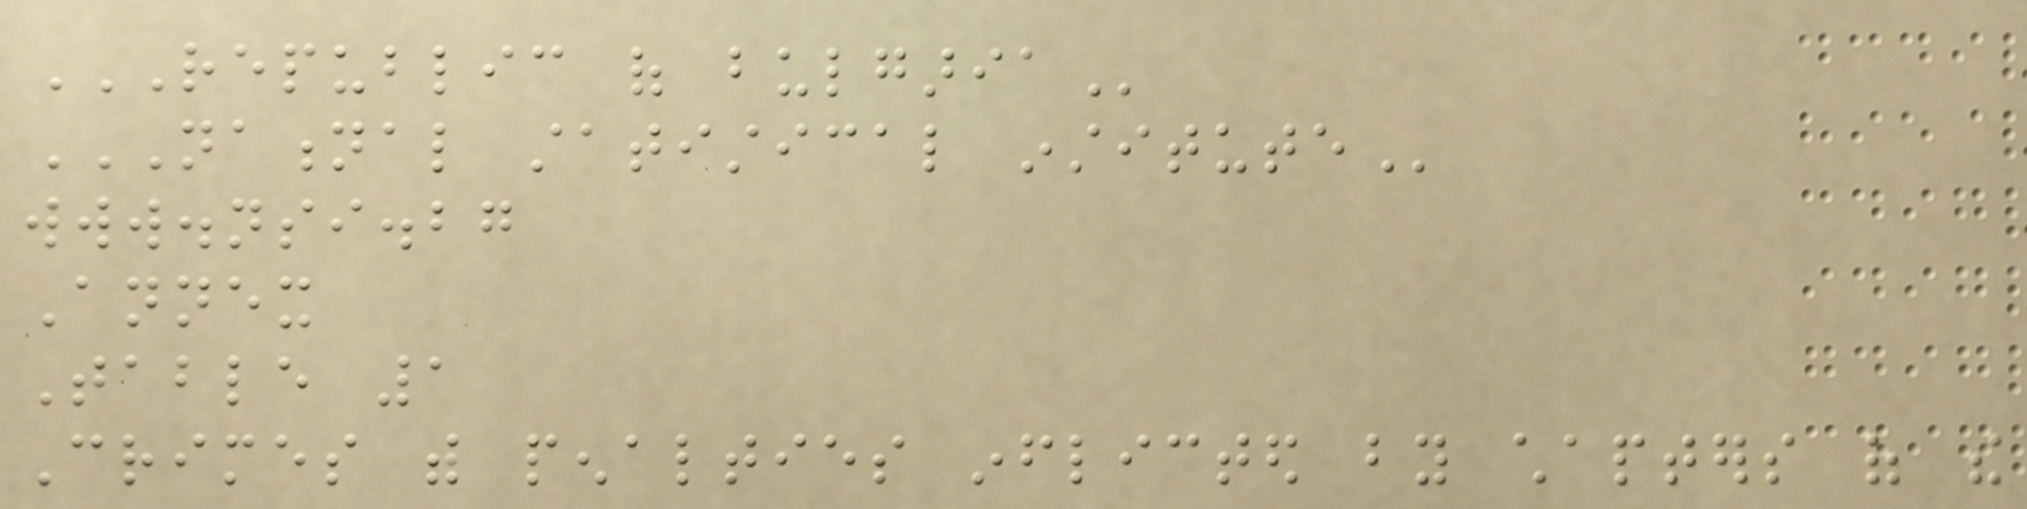REPUBLIC OF BULGARIA
NATIONAL STATISTICAL INSTITUTE
www.nsi.bg
Annex
Table 1
Crimes with penalties inflicted by chapters of the
